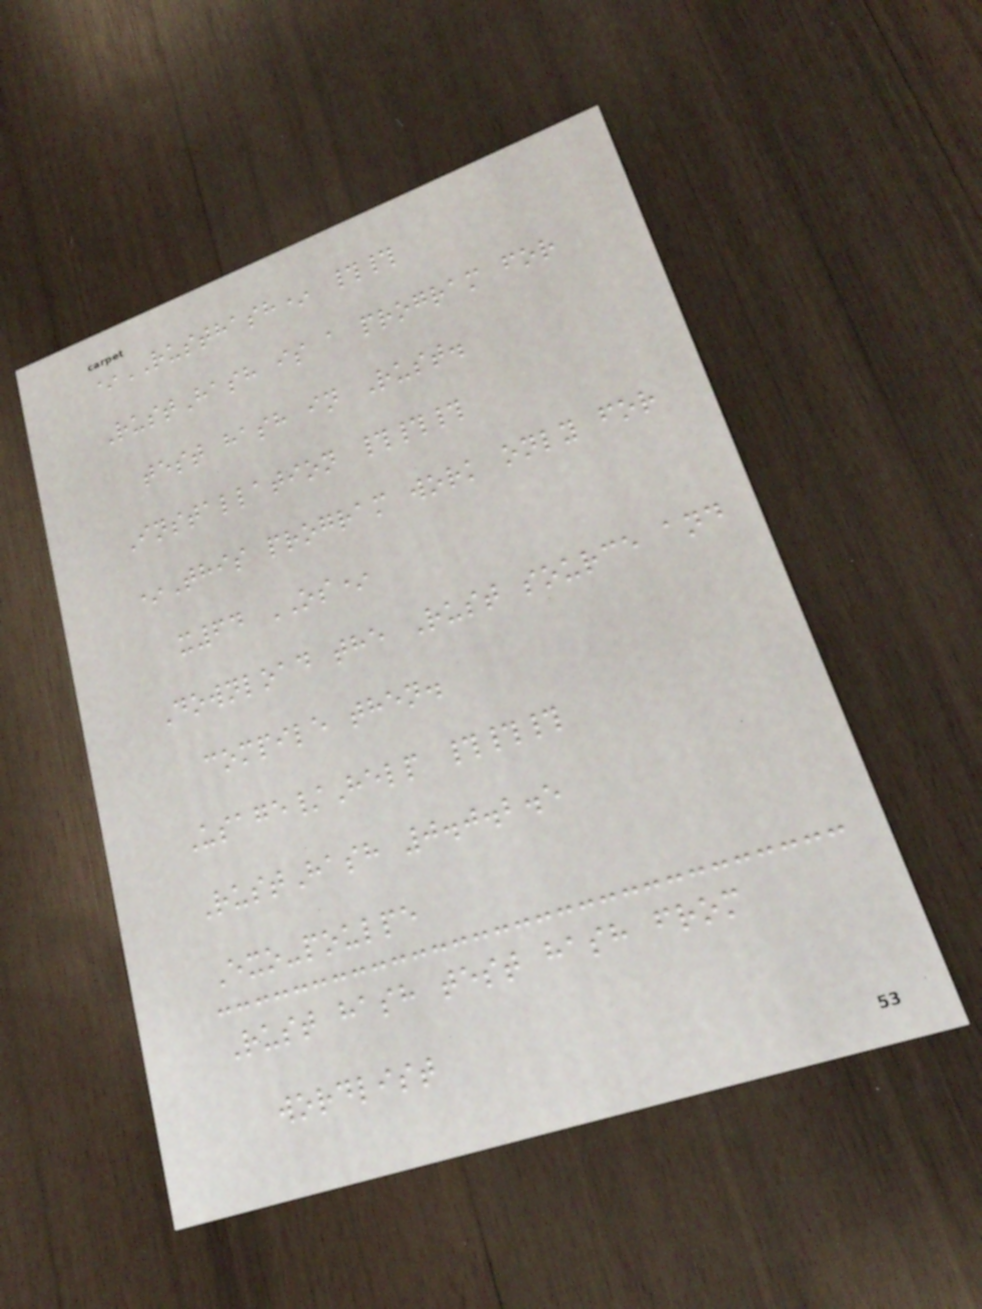*RUSTHASH* ##
RustHash is a program for
test hash in Rust.
Installation ###
*This program work only for
x64 OS*
Download the Rust source and
compile then.
Usage/Help ###
RustHash 0.0.2.5
Exo-poulpe
Rust hash test hash from
wordlist
